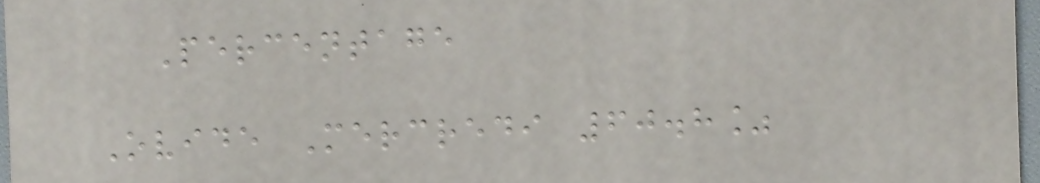Percentage
Ovide Mercredi 60.8%
